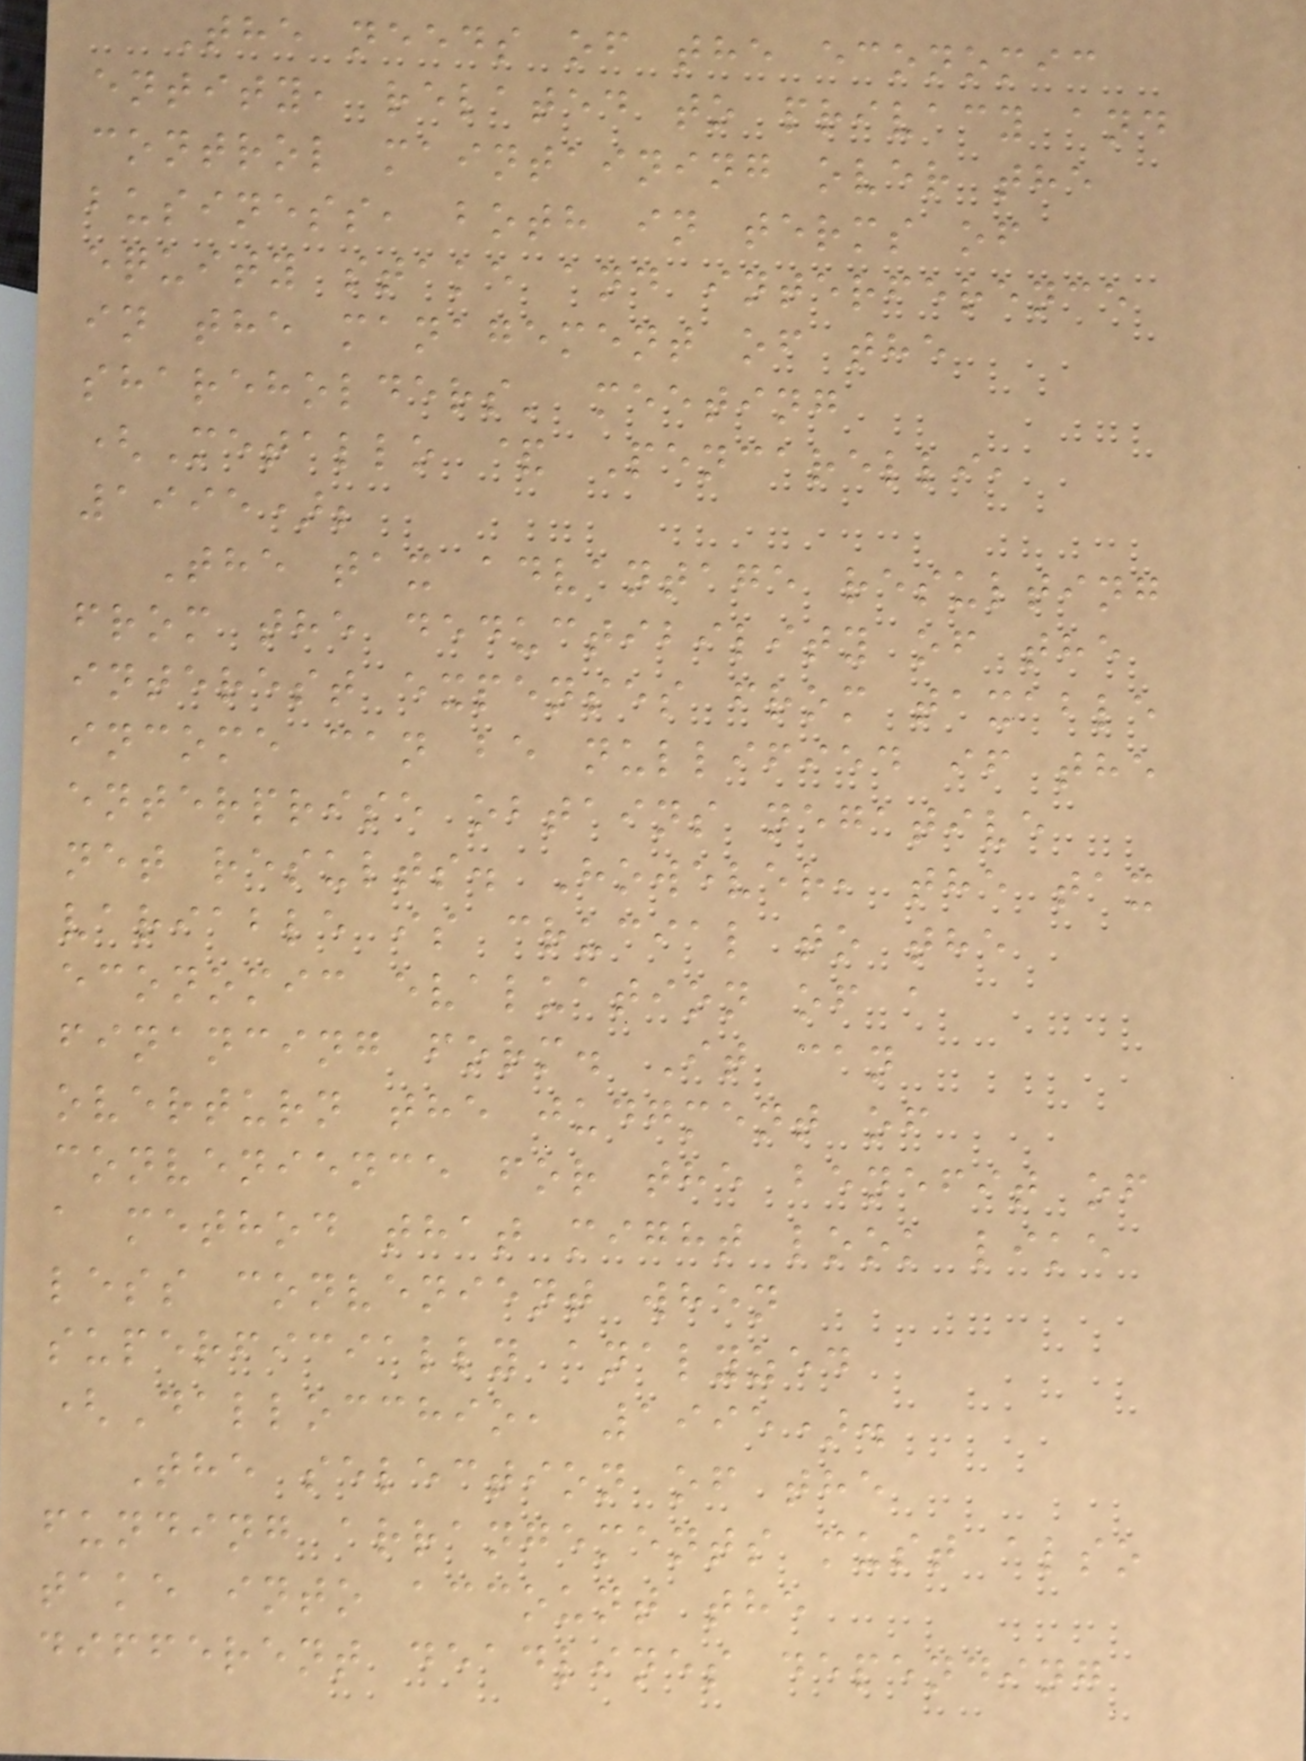The needs of the economic
entity, related to privacy and
control maintaining over the
business, both in terms of
equity stake and interference
in the management of the
shareholders' meeting
(Metallo & Pencarelli,
1995);
The tax advantage resulting
from the deductibility of the
interest expenses from taxable
income can be nullified if the
enterprise obtains negative
net results. However, the tax
variable is crucial to the
economic evaluation of a
financing form. It can
overturn the judgment of
convenience for the benefit of
a method that might look like
less convenient when
superficially analyzed
(Dallocchio, 1995).
The selection of the
funding arrangements must also
take into account the
different deadlines depending
